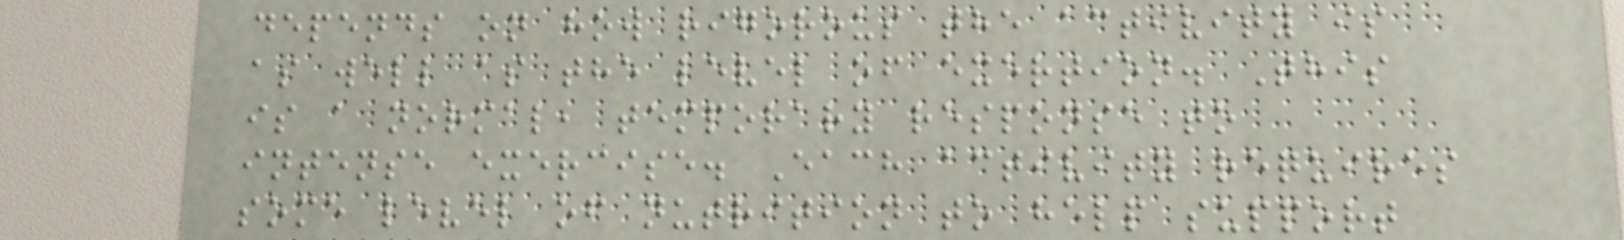depends on how rigorous the activity is
as well as the level of exertion. This
is a normal, temporary response to
intense exercise. Each activity requires
some level of nutrition to help support
